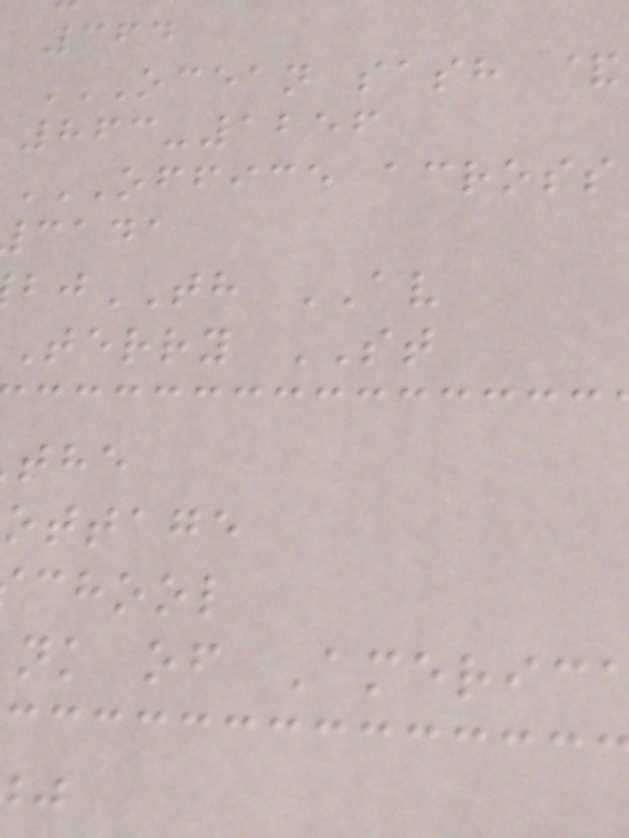364
863-1256
cada
TH AV
terry ST
ottage
chool
nk of Americ
